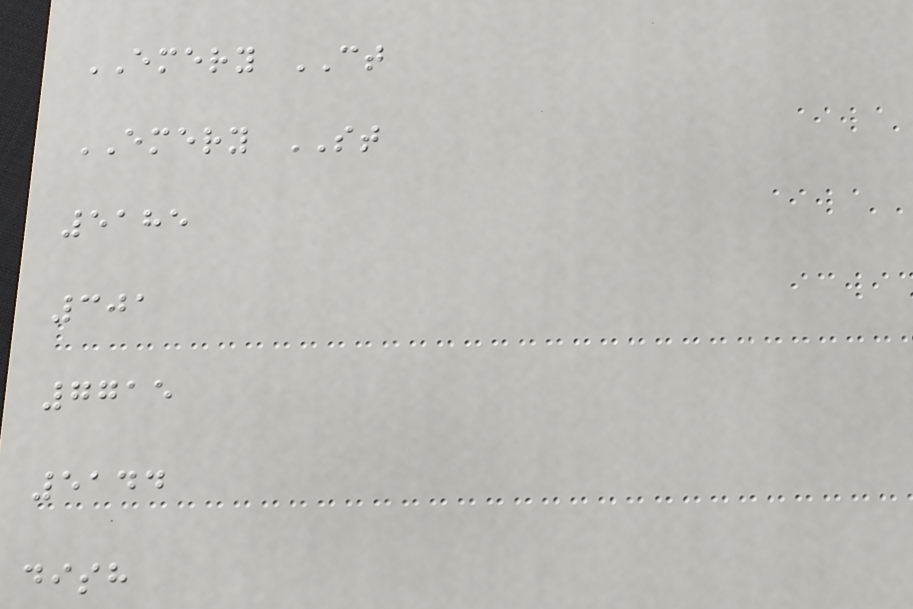EMERY CT
EMERY ST
5185
301
7715
5144
dish
